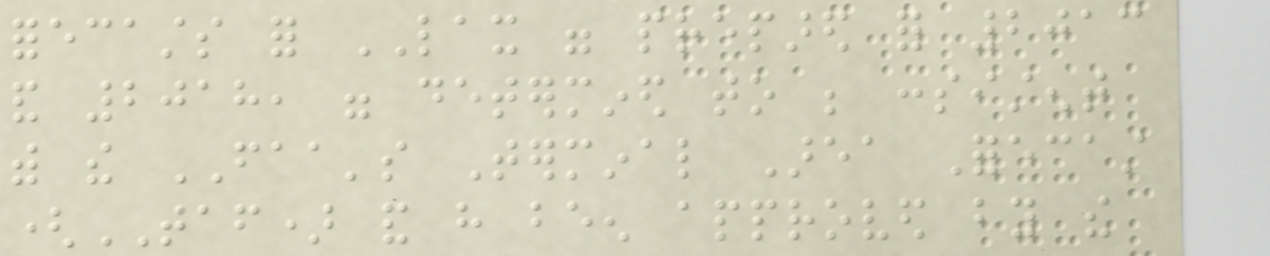forecasts for LAX were prepared for 2013
and 2018, were determined to be consistent
with the FAA's Terminal Area Forecast
(TAF) and have been approved by the
